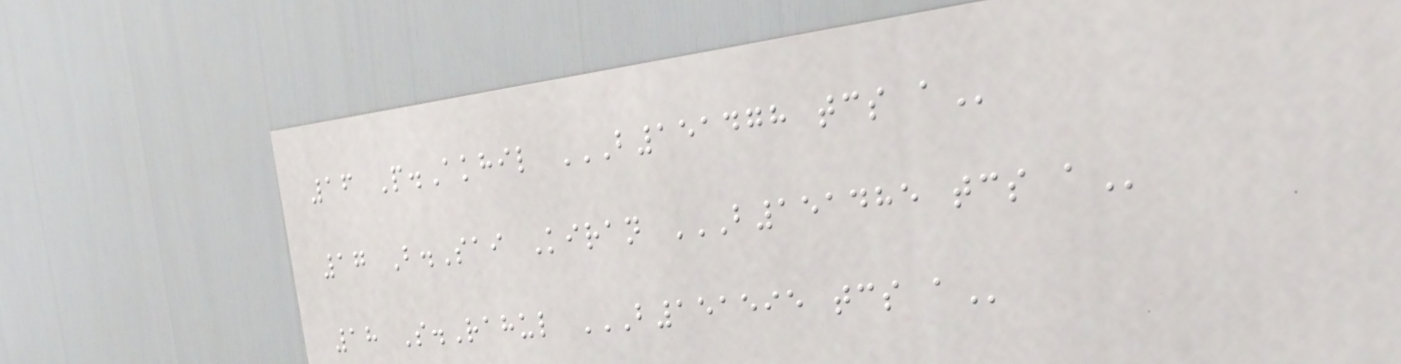16 P.Akhil B151478 TCS A
17 B.Sai Kiran B151485 TCS A
18 S.Rahul B151595 TCS A
